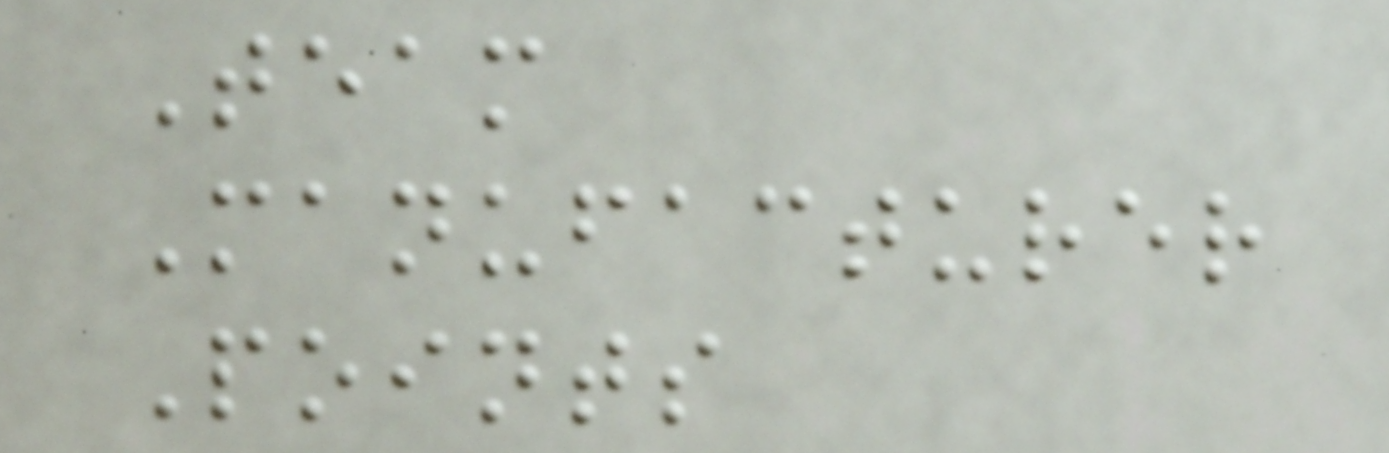Team
Manufacturer
Points
